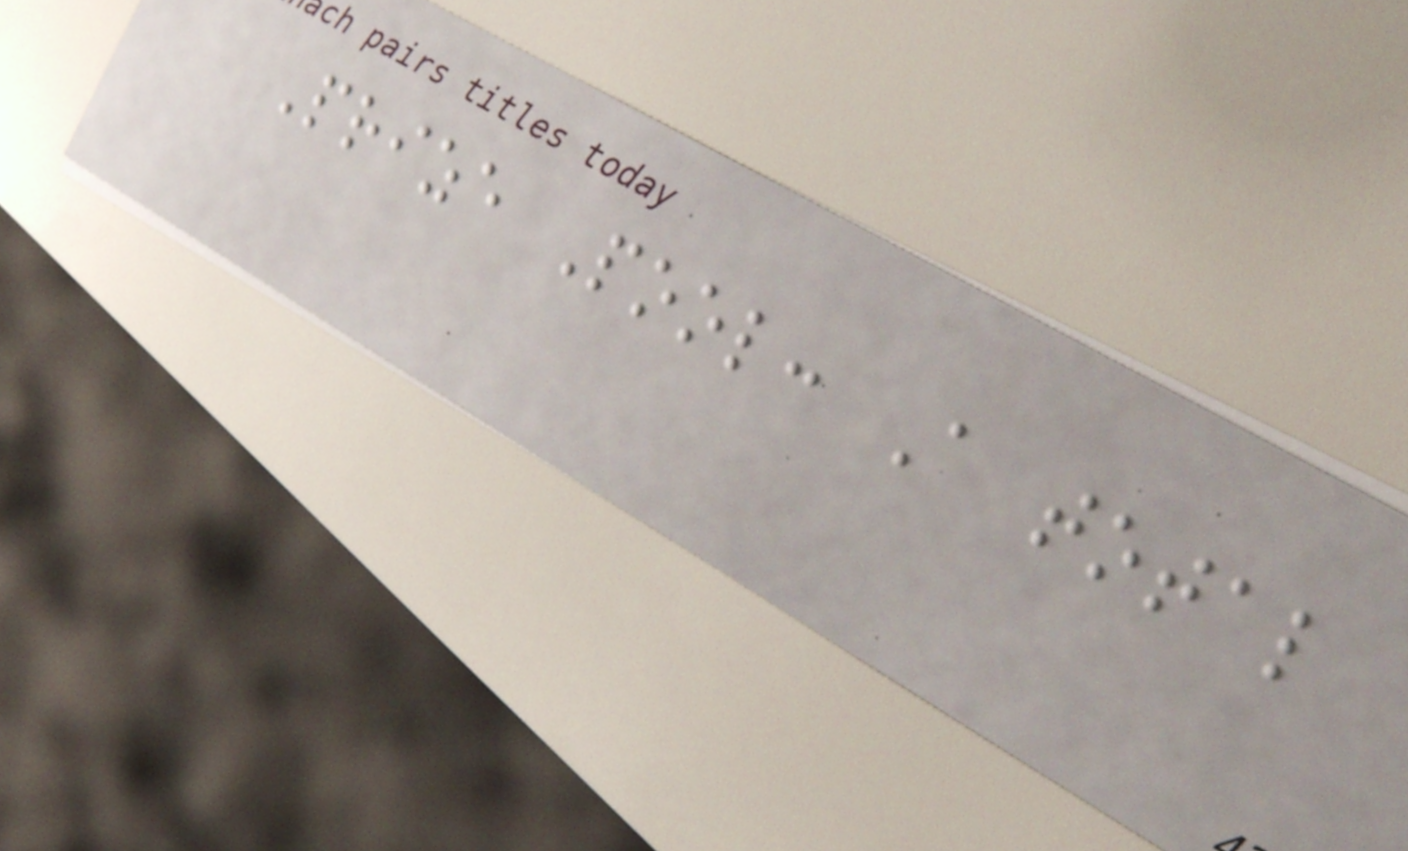Prize Pool: A total
